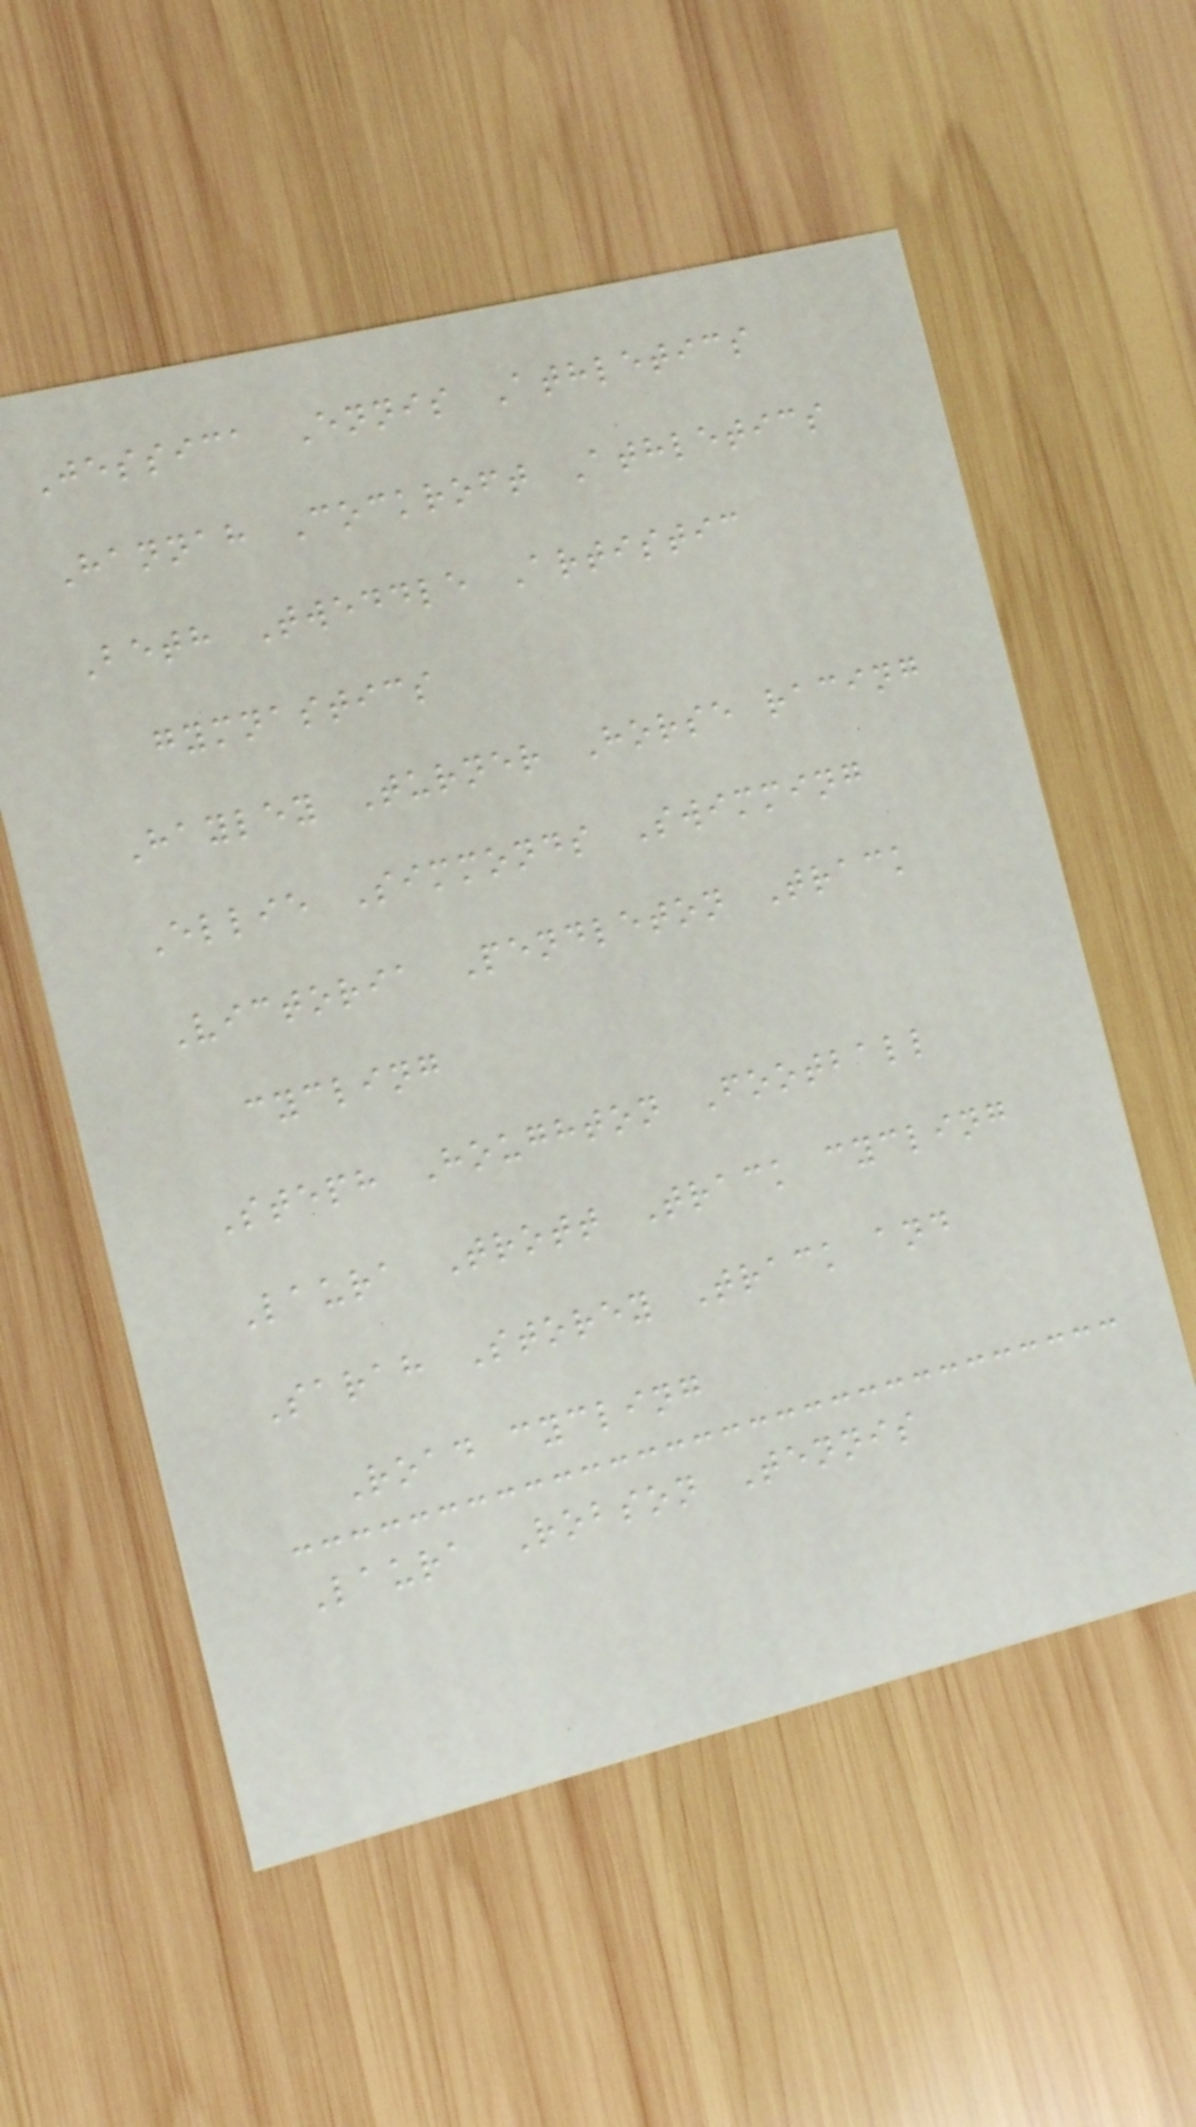Jessica Ennis Athletics
Hannah Cockroft Athletics
Beth Tweddle Artistic
gymnastics
Hayley Turner Horse racing
Ellie Simmonds Swimming
Victoria Pendleton Track
cycling
Steph Houghton Football
Laura Trott Track cycling
Sarah Storey Track and
Road cycling
Laura Robson Tennis
